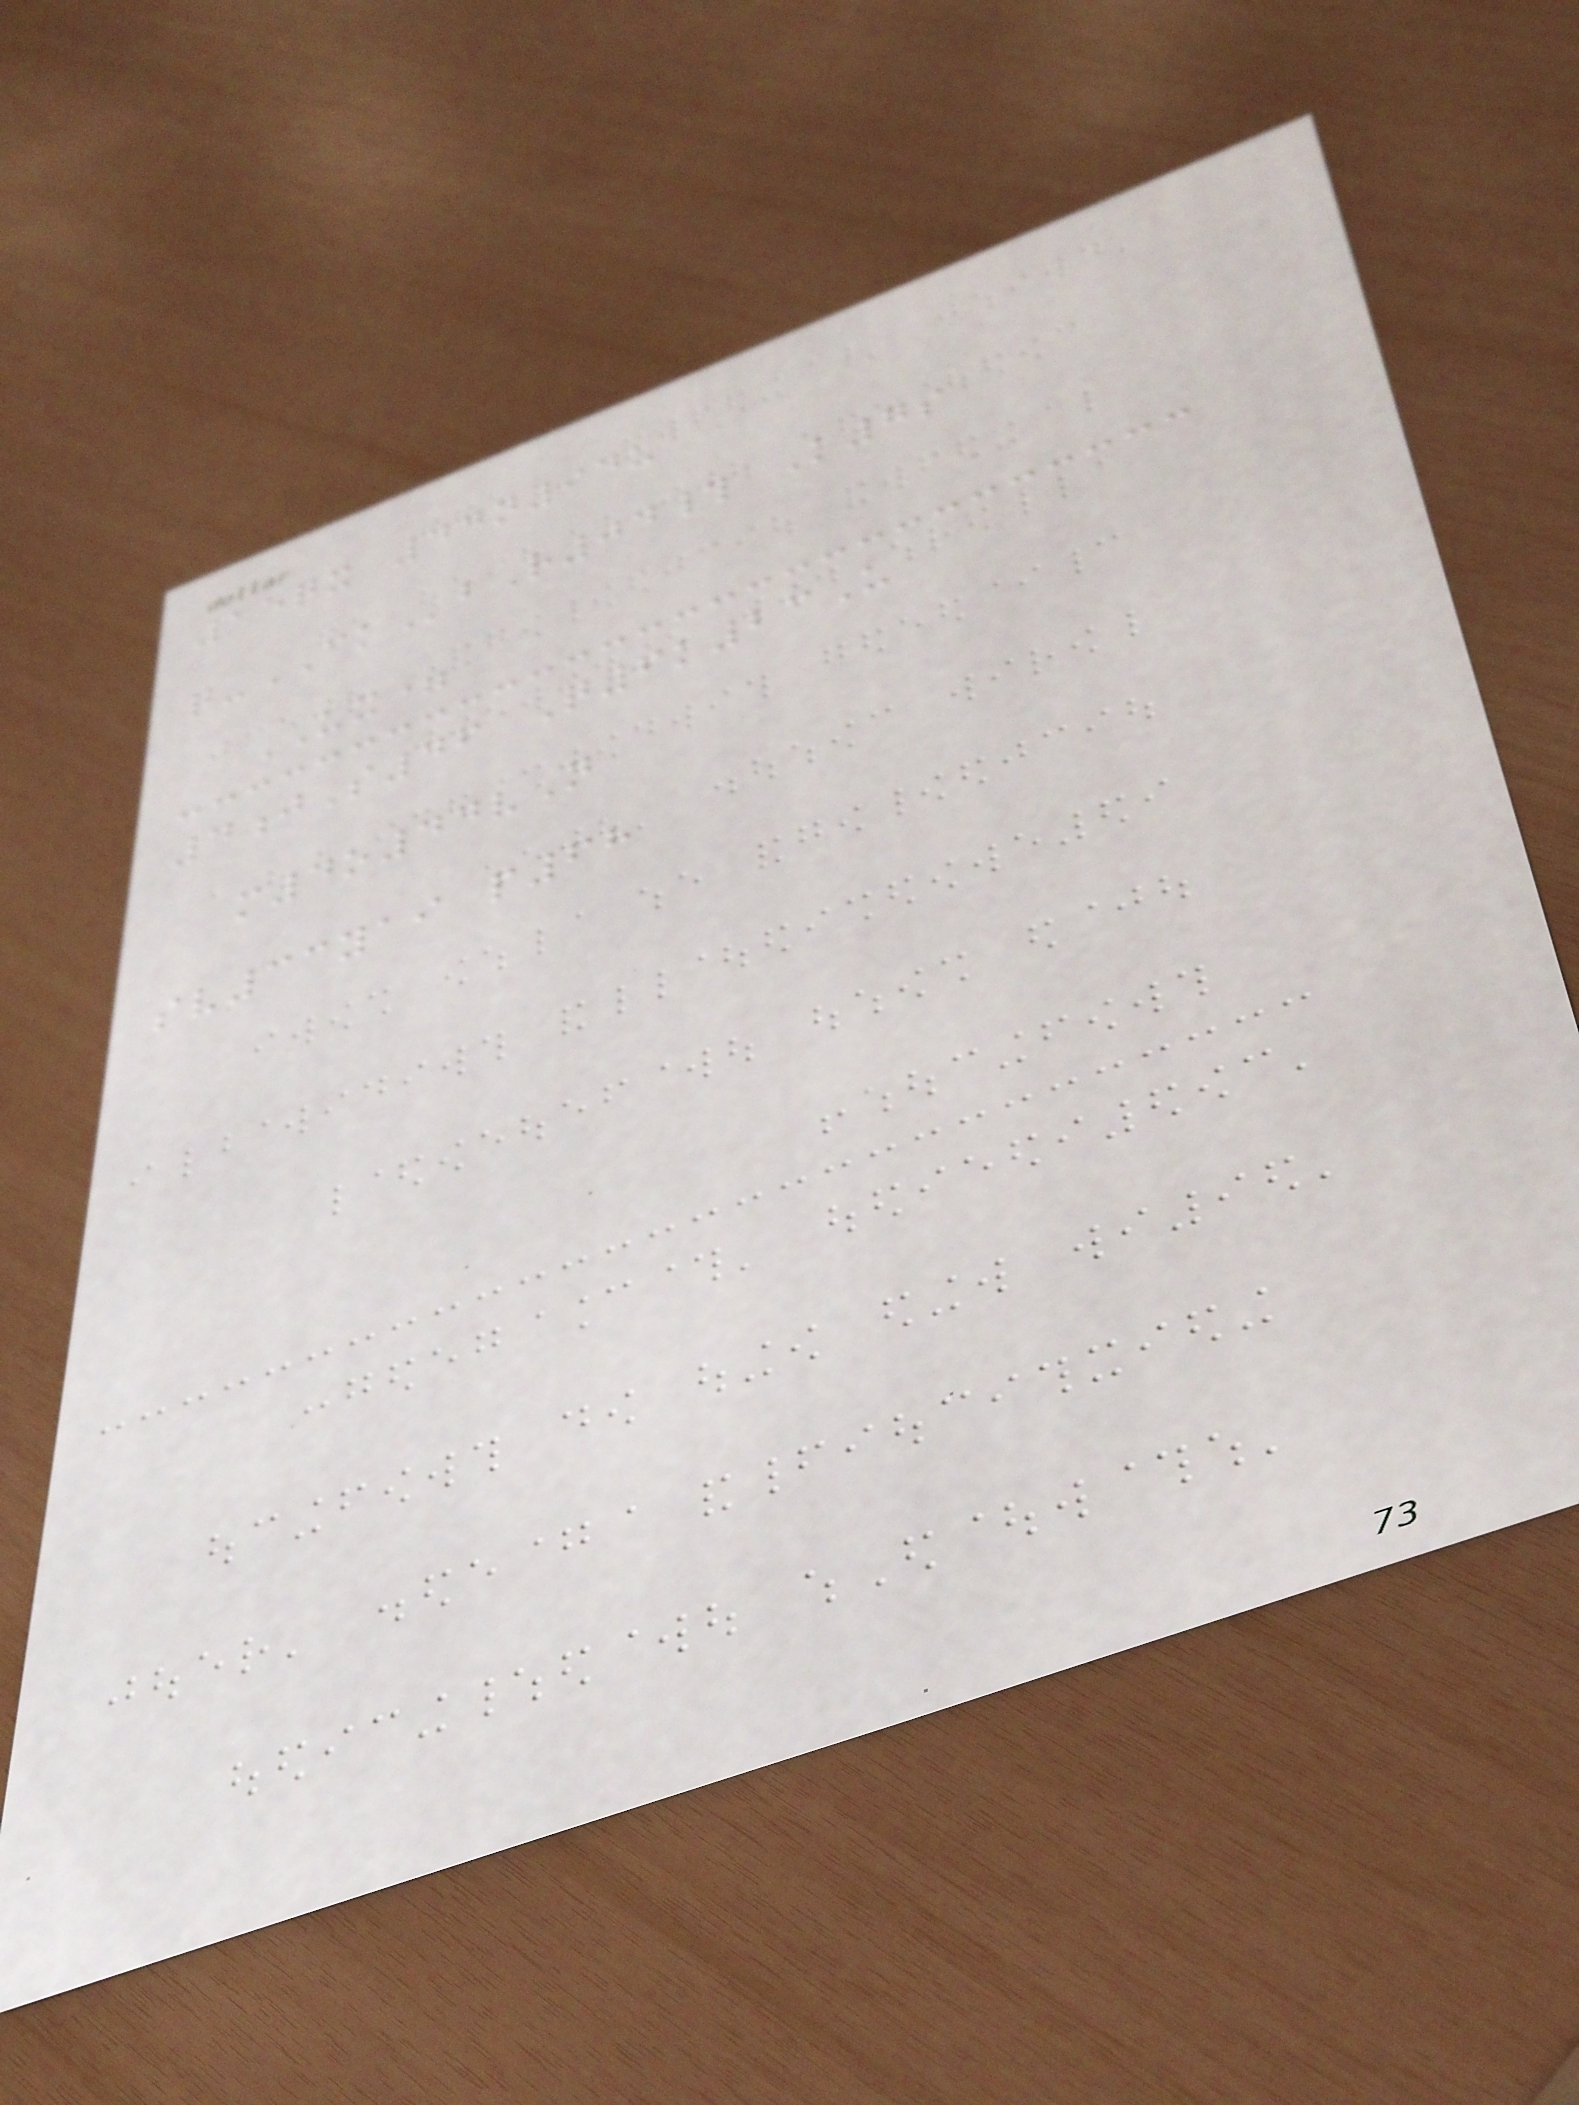15qx 44n94u
q-CKbR04# K7s
UX=
4jS46 Q6k23U
m4o44vN
sv33yai p68
